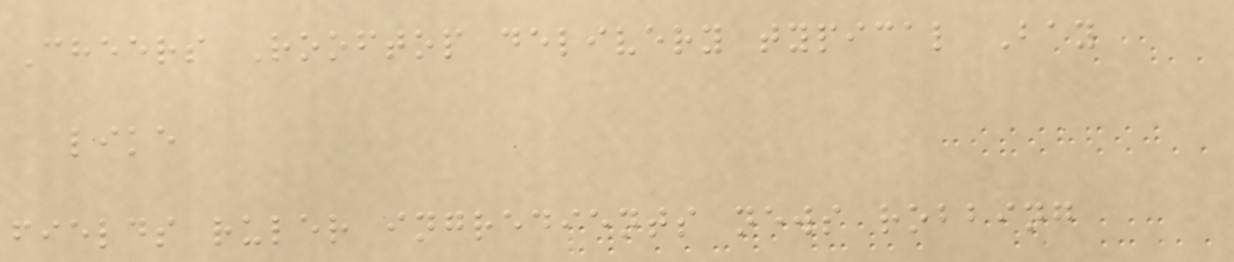Cheers Rooftop delivery typical Bay
like
fields ruler ingredients news robbing
